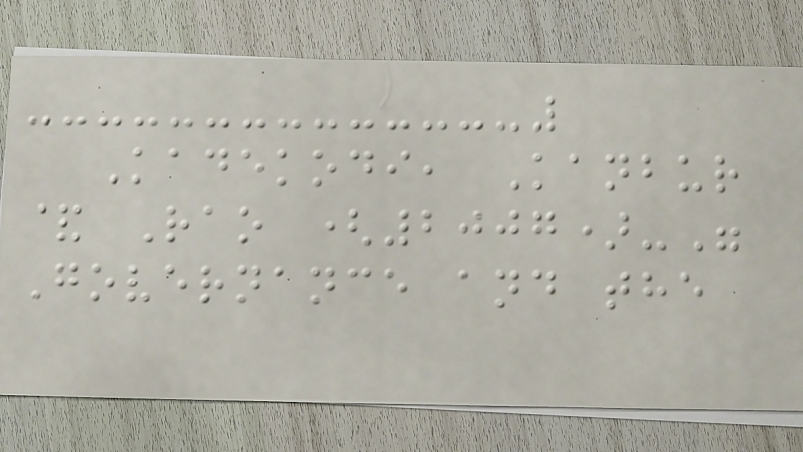Kadekodi, Kanbur
& Rao (2007)-"
Governance and the
